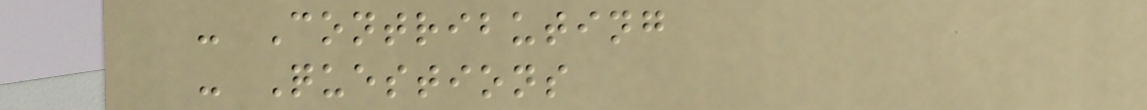- Contributing
- Questions
